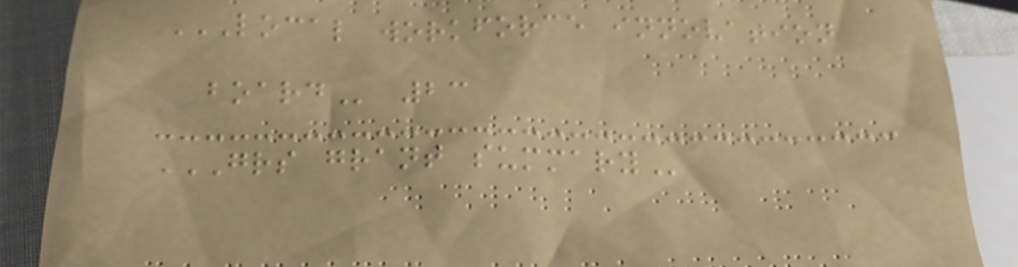LOCAL WORKFORCE INNOVATION
BOARD 23
GRS GRANT SUMMARY
